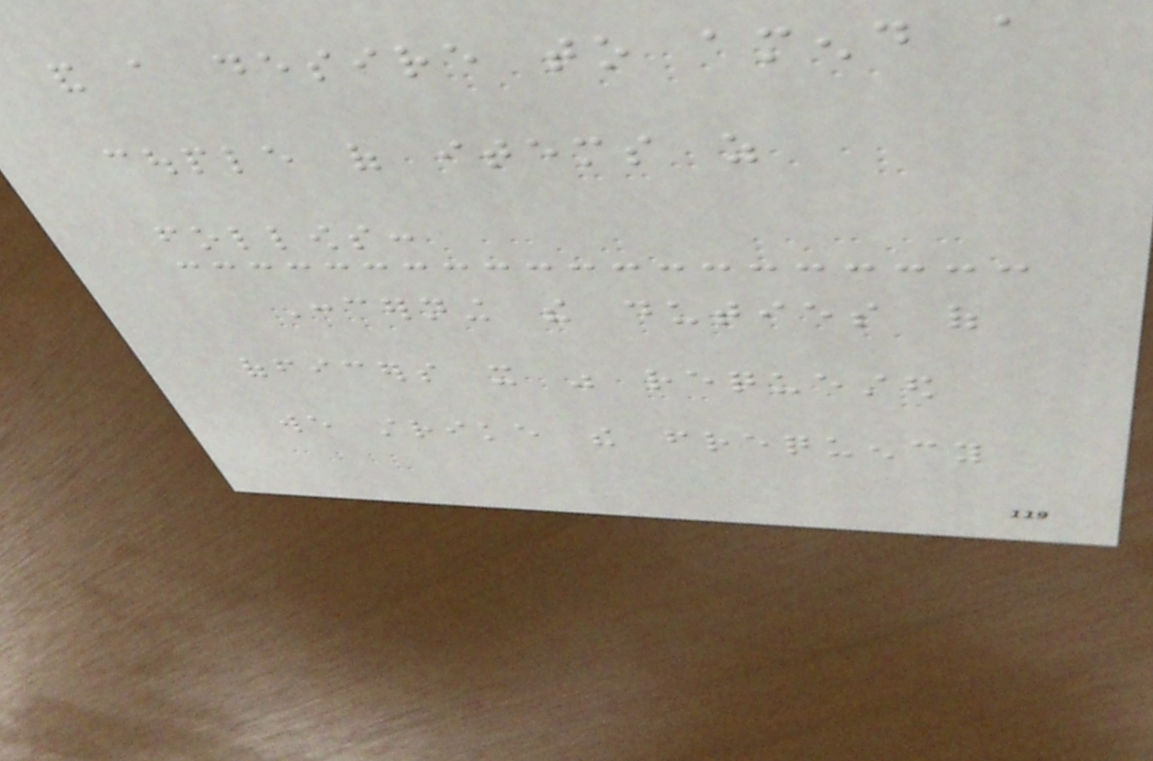and a desire to amend a
couple of items as
follows:
Concerning the duties of
officers it was requested
we strike the frequency
